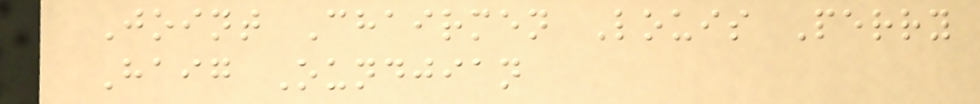Joint Chairmen Louis Perry
Haig Oundjian
